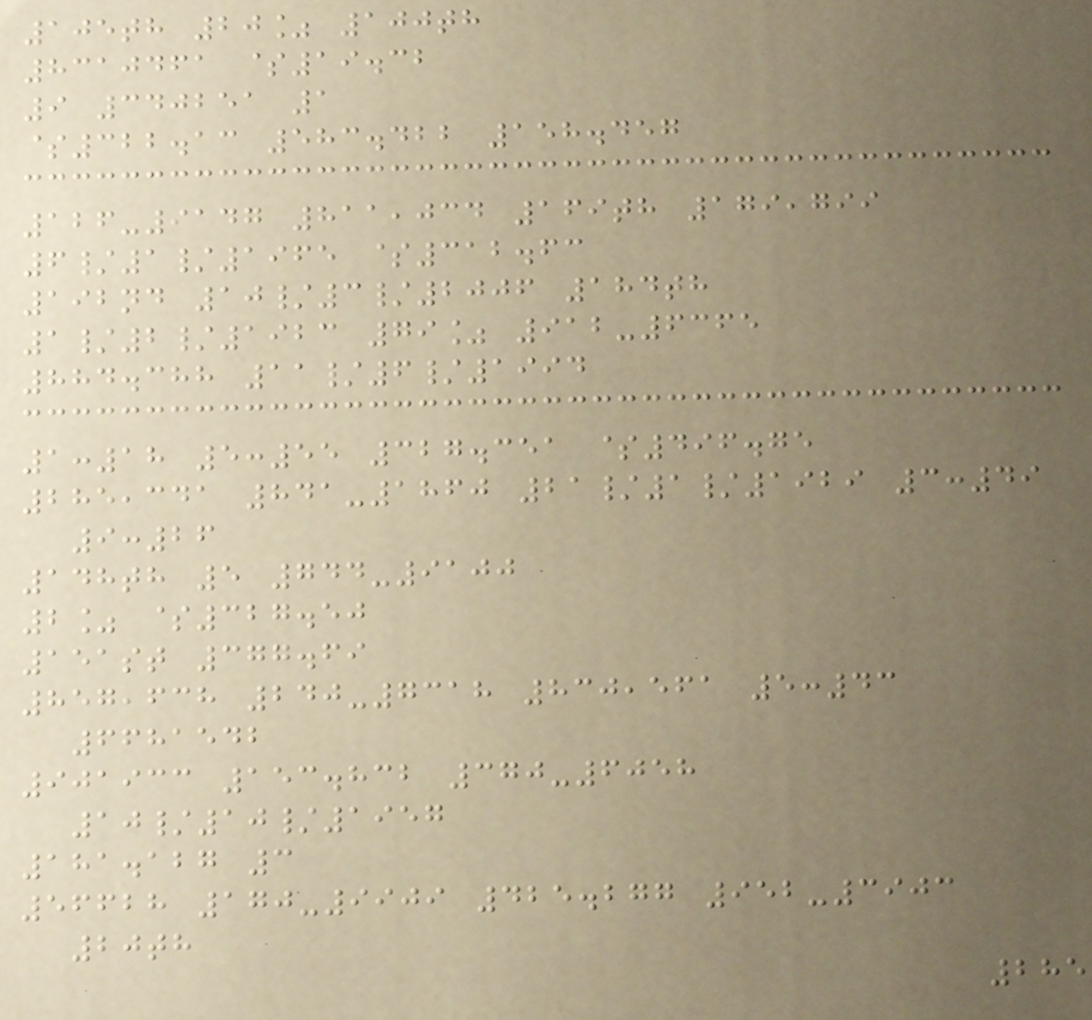105th 20% 100th
8310461 $19.32
9 340251 1
$322.13 583.422 158.457
126-9147 811,034 169th 179,799
6/1/1965 $312.63
192nd 10/3/2006 184th
1/2/1923 79% 912-6365
884.388 11/6/1994
1:18 5:55 327.351 $496.75
285,341 841-1860 21/1/1929 3:49
9:26
148th 5 744-9100
2% $327.50
151st 377.69
857,638 240-7318 830,561 5:43
6681542
901933 153.832 370-6058
10/10/1957
181.127 3
56628 170-9909 425.277 952-3903
20th
285
